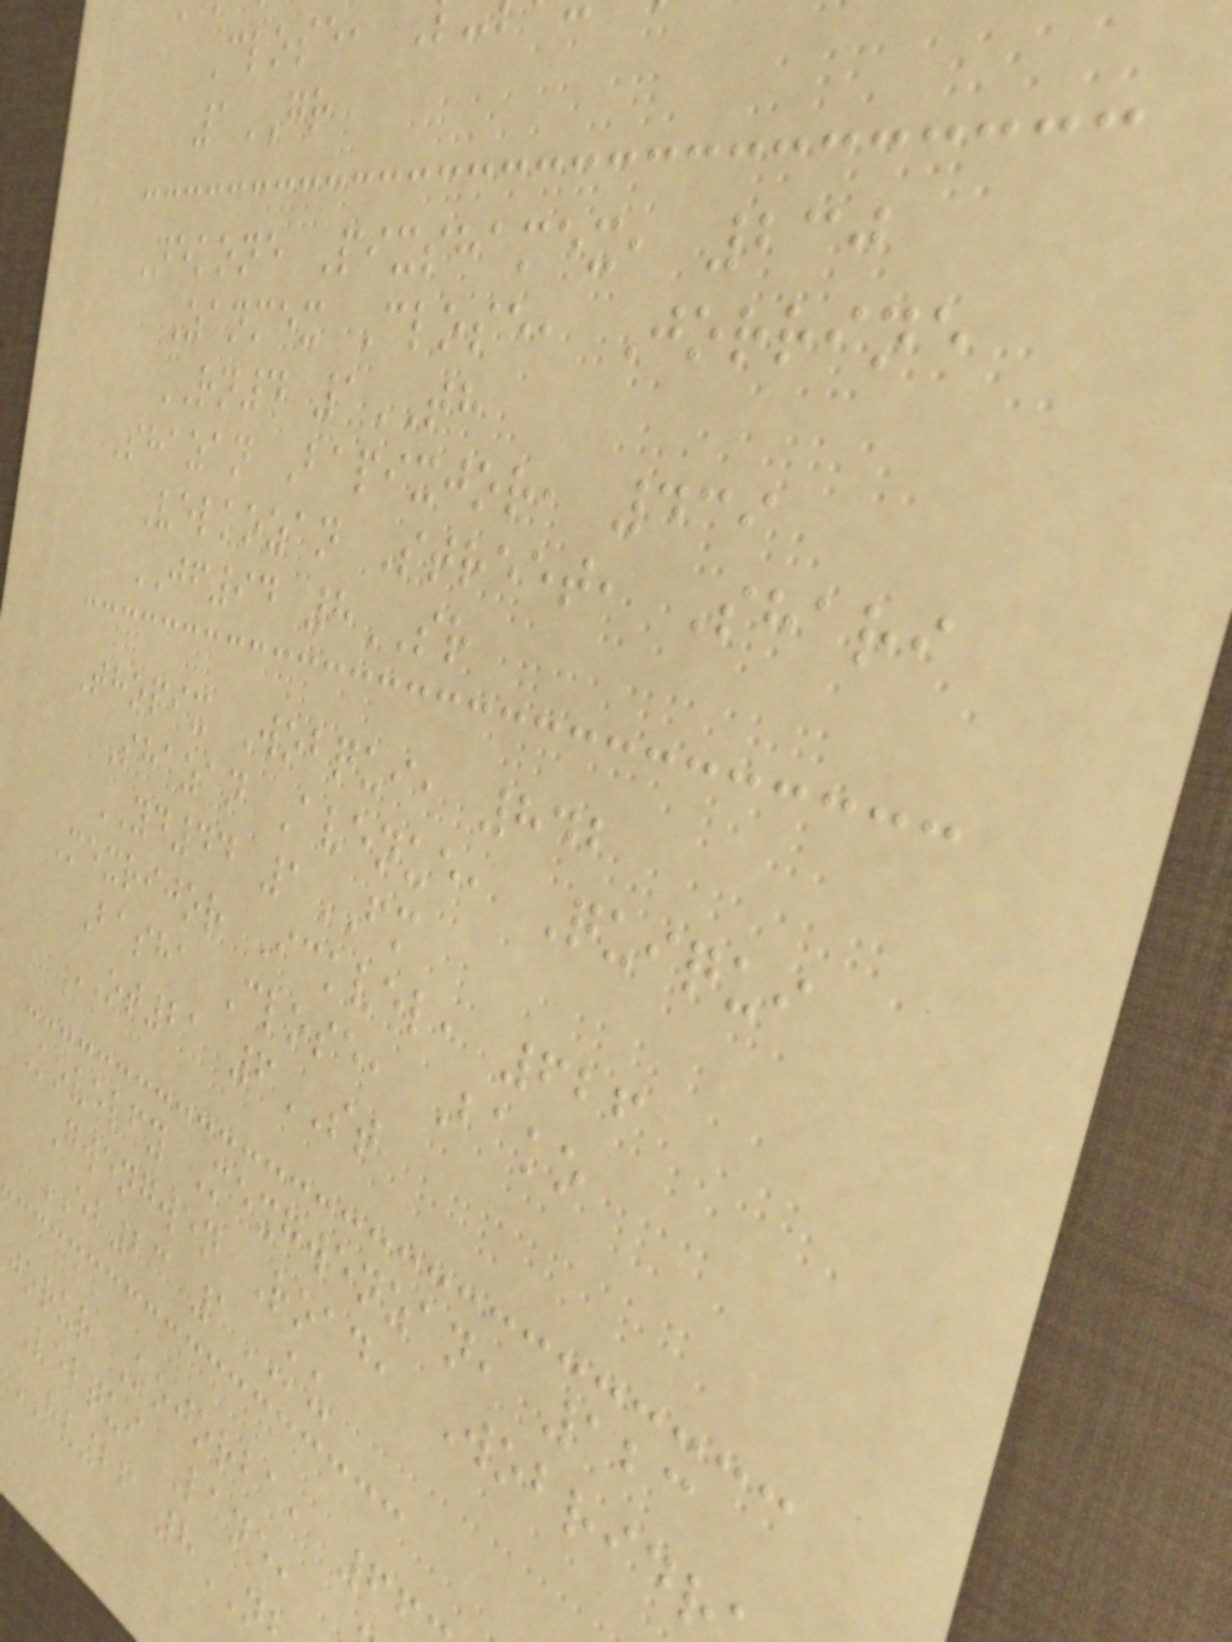Close,
1GR
Nekone Pixshamex, 230
Zanmex Close, Jorrine
RN4 1TH
Shazan Bapixjor, 439
Velkozan Street, Shari
JF94 8SR
Thopix Wobqui, 842
Shazan Avenue, Quiqui
YD44 1FM
Mexrijor Ickvel, 626
Basha Close, Bako
OT21 6ST
Kovelfy Mexgwenzan, 123
Gwengwen Road, Wobridr
EB23 1KU
jorur Kojorba, 6
Velqui Lane,
RV26 8
